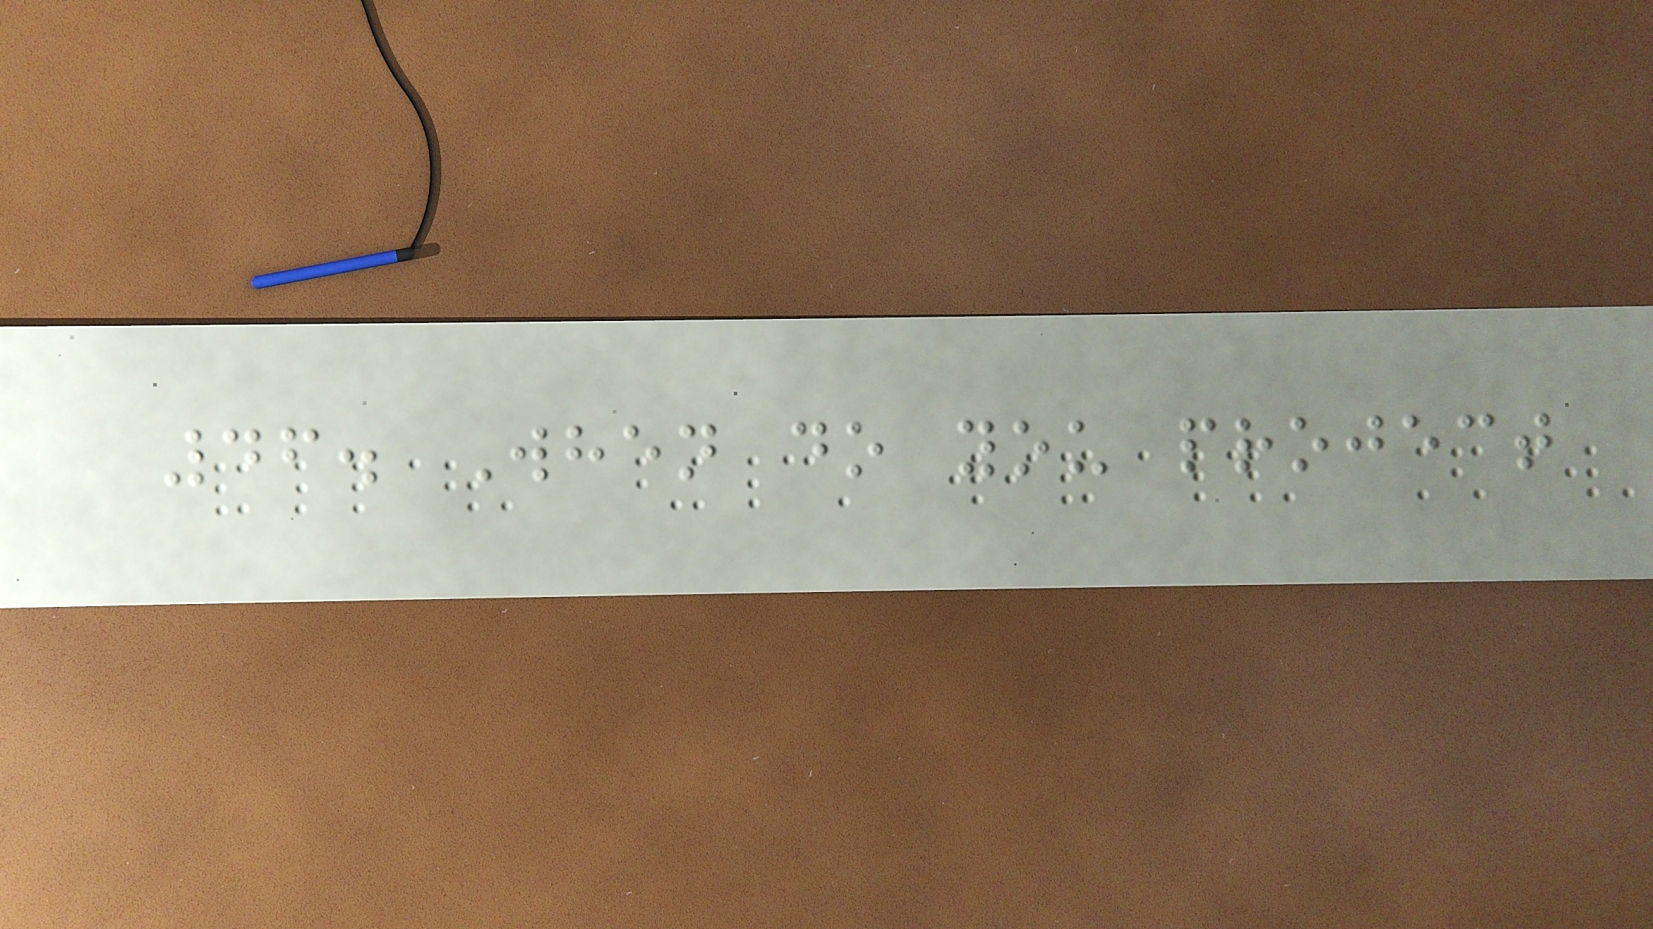46. When do you project
